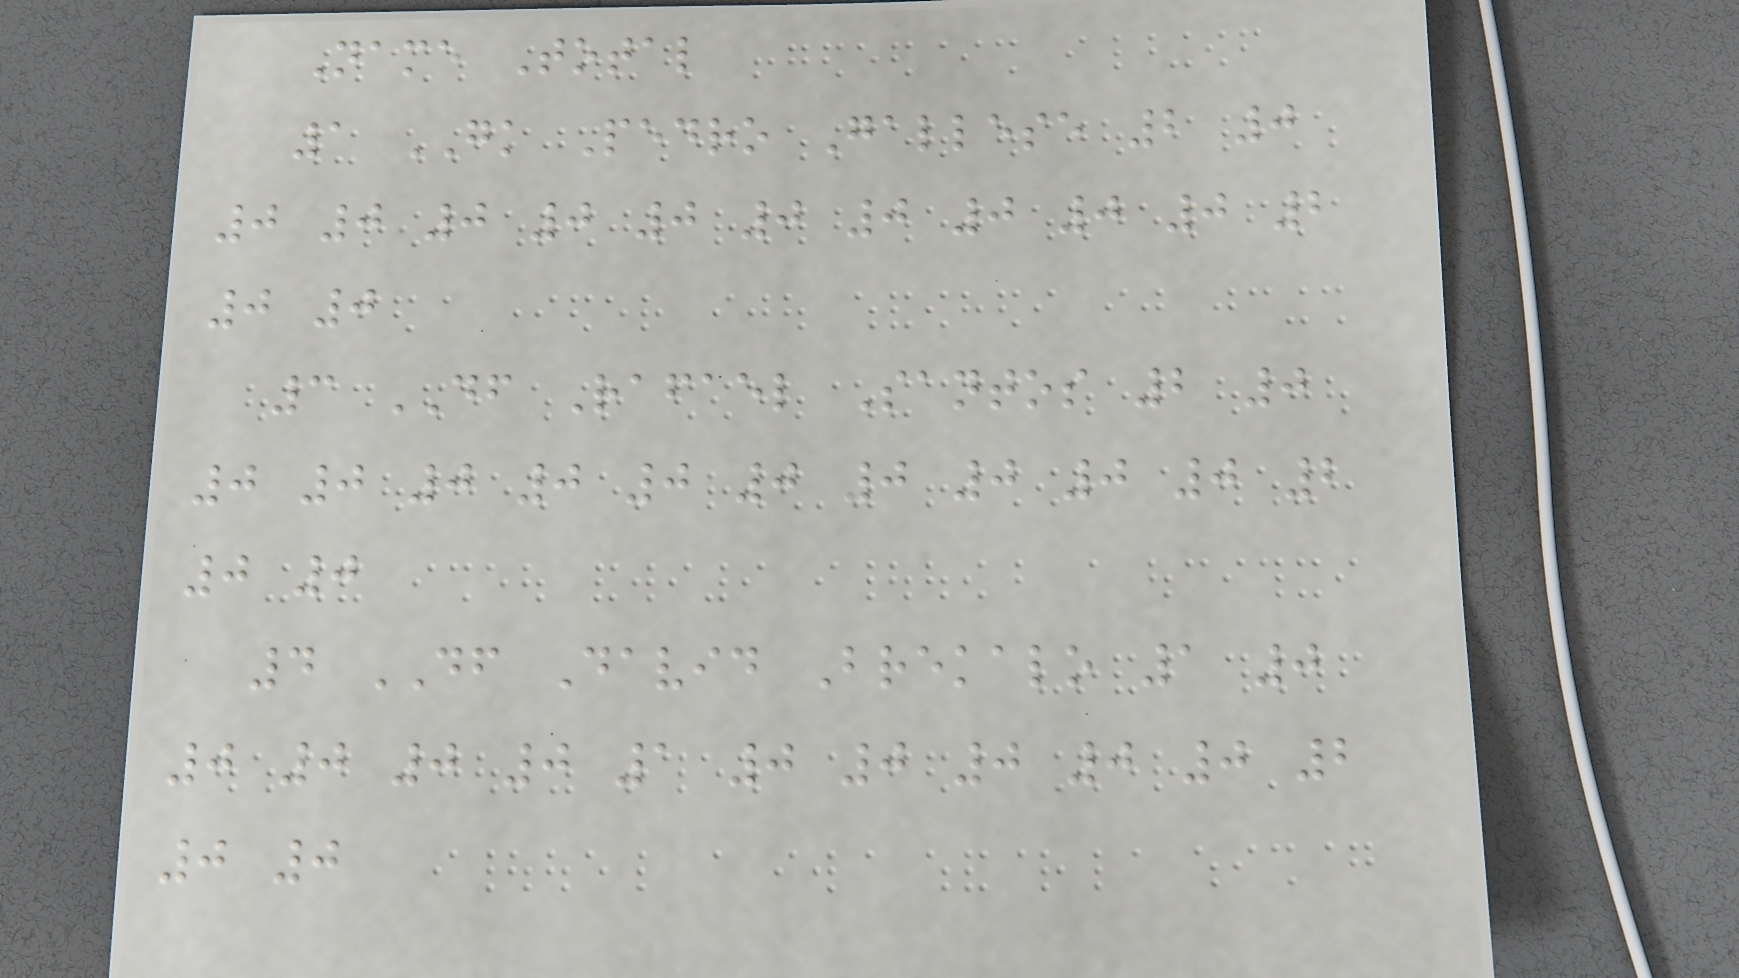Name Total
1 GK Pedro Gallese 2 0
0 0 0 0 0 0 0 0 0 0 2
0 0
3 DF Rafael Santos 2 0
0 0 0 0 0 0 0 0 0 0 2
0 0
4 DF David Brekalo 1 0
0 0 0 0 1 0 0 0 0 0 2
0 0
